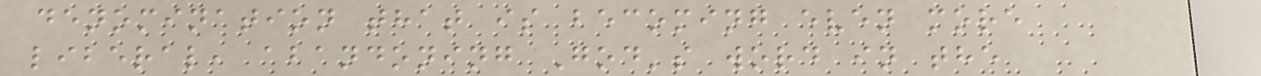denomination that is becoming even more
liberal, abandoning God's word in the
